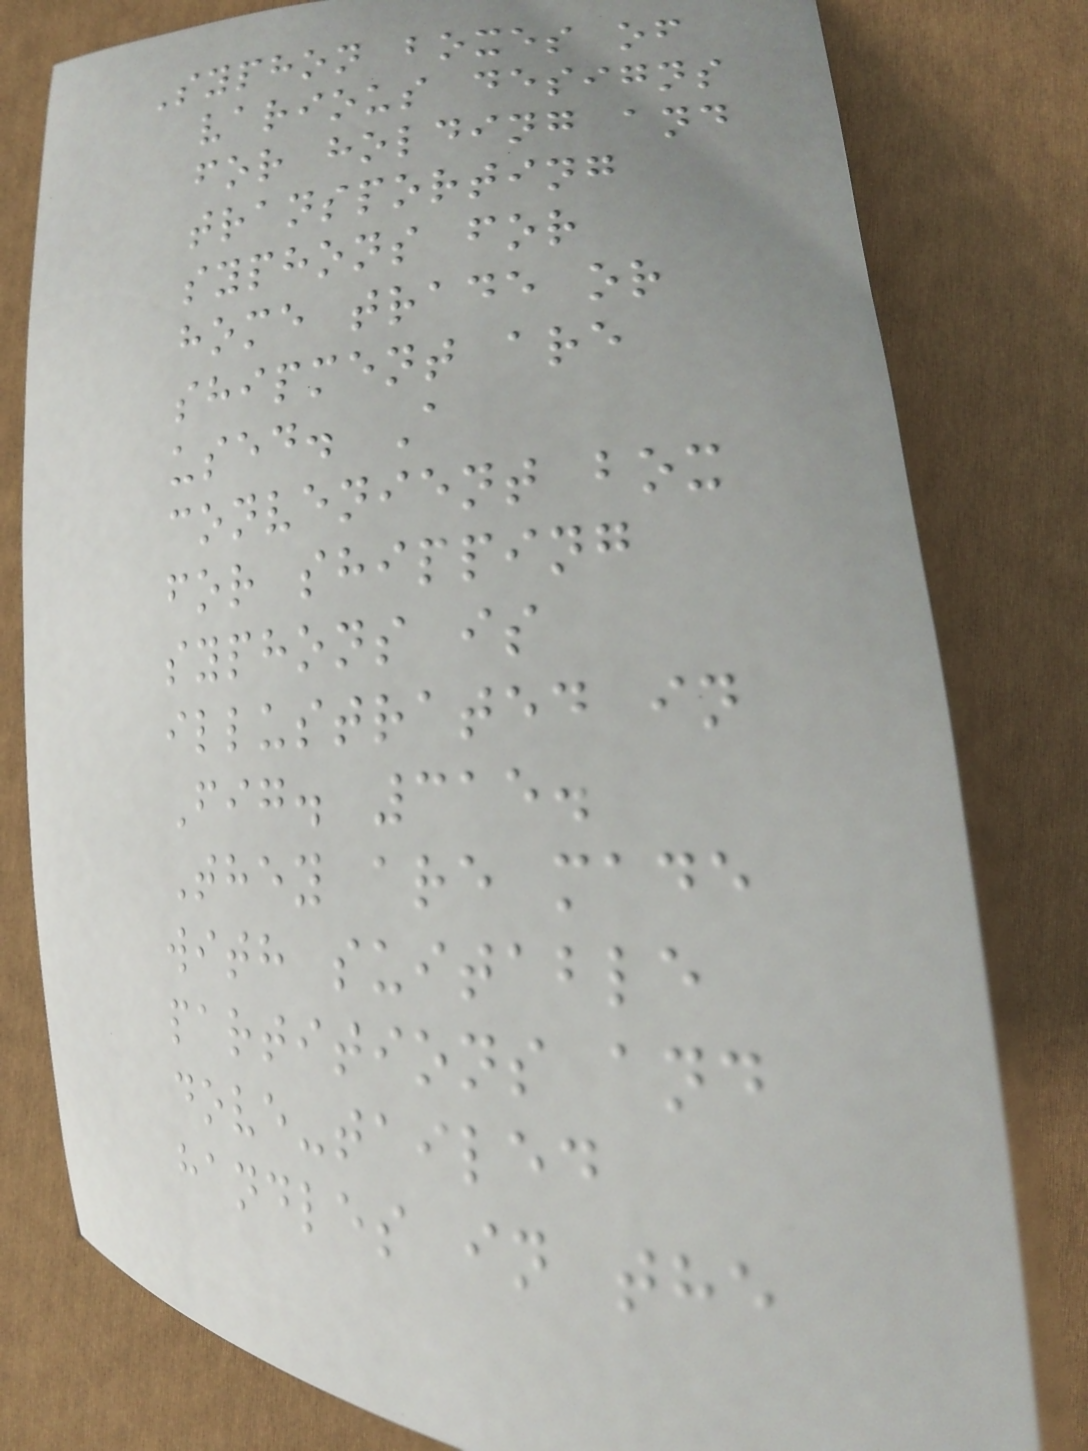Syphon boxes of
various designs
for holding and
transporting
syphons for
home trade or
shipment are
used. A
convenient box
for shipping
syphons is
illustrated in
Fig. 315.
They are made
with suitable
partitions and
dove-tailed
handles in the
